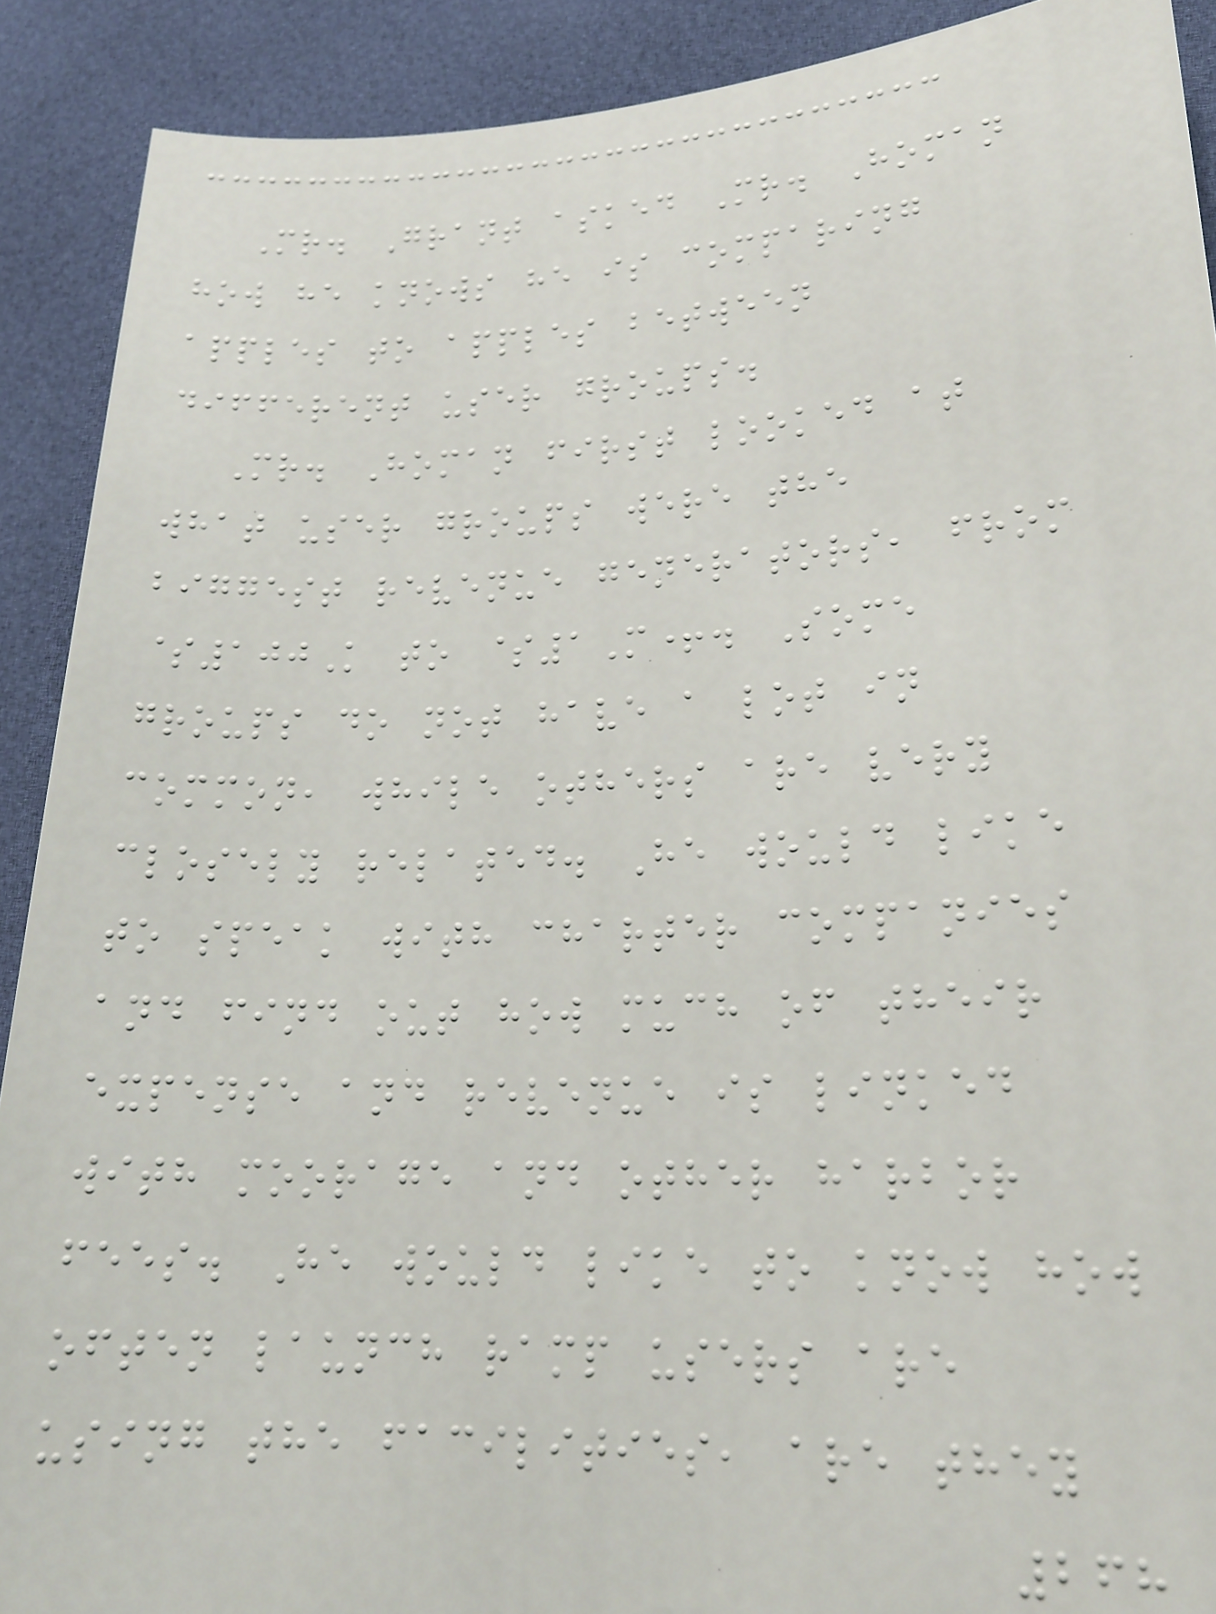Mr. Grant asked Mr. Homan
how he knows he is comparing
apples to apples between
different user groups.
Mr. Homan first looked at
what user groups were the
biggest revenue generators, from
$100K to $1M+. Some
groups do not have a lot in
common, while others are very
closely related. He would like
to speak with charter companies
and find out how much of their
expense and revenue is linked
with moorage and other harbor
fees. He would like to know how
often launch ramp users are
using the facilities, are they
268
